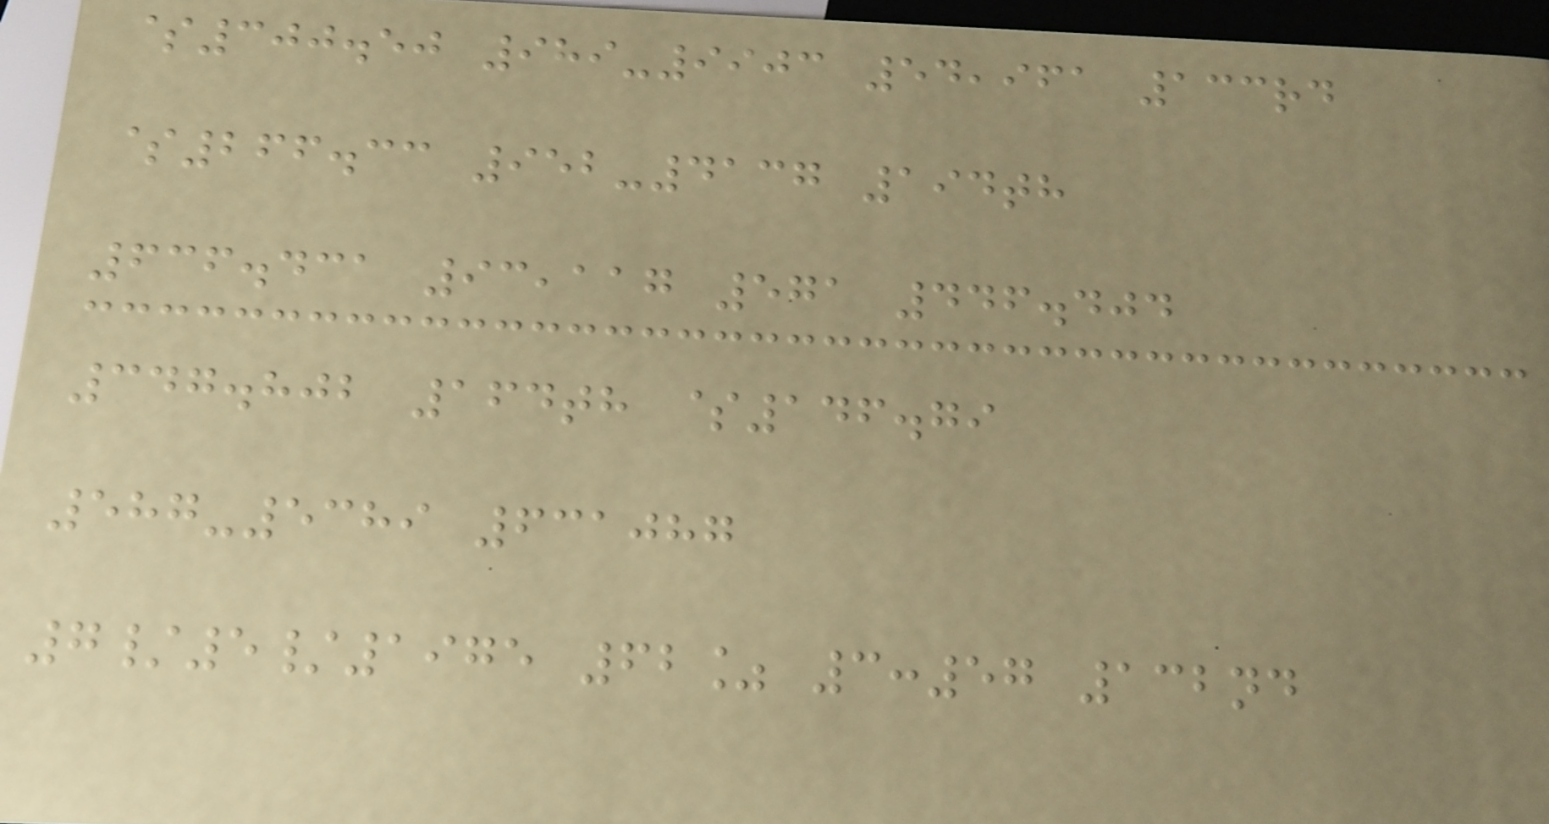$300.50 989-9903 54,961 133rd
$266.33 952-4137 194th
636.431 93,117 571 446.404
347.802 164th $146.79
587-5389 631087
7/5/1975 62% 3:57 132nd
